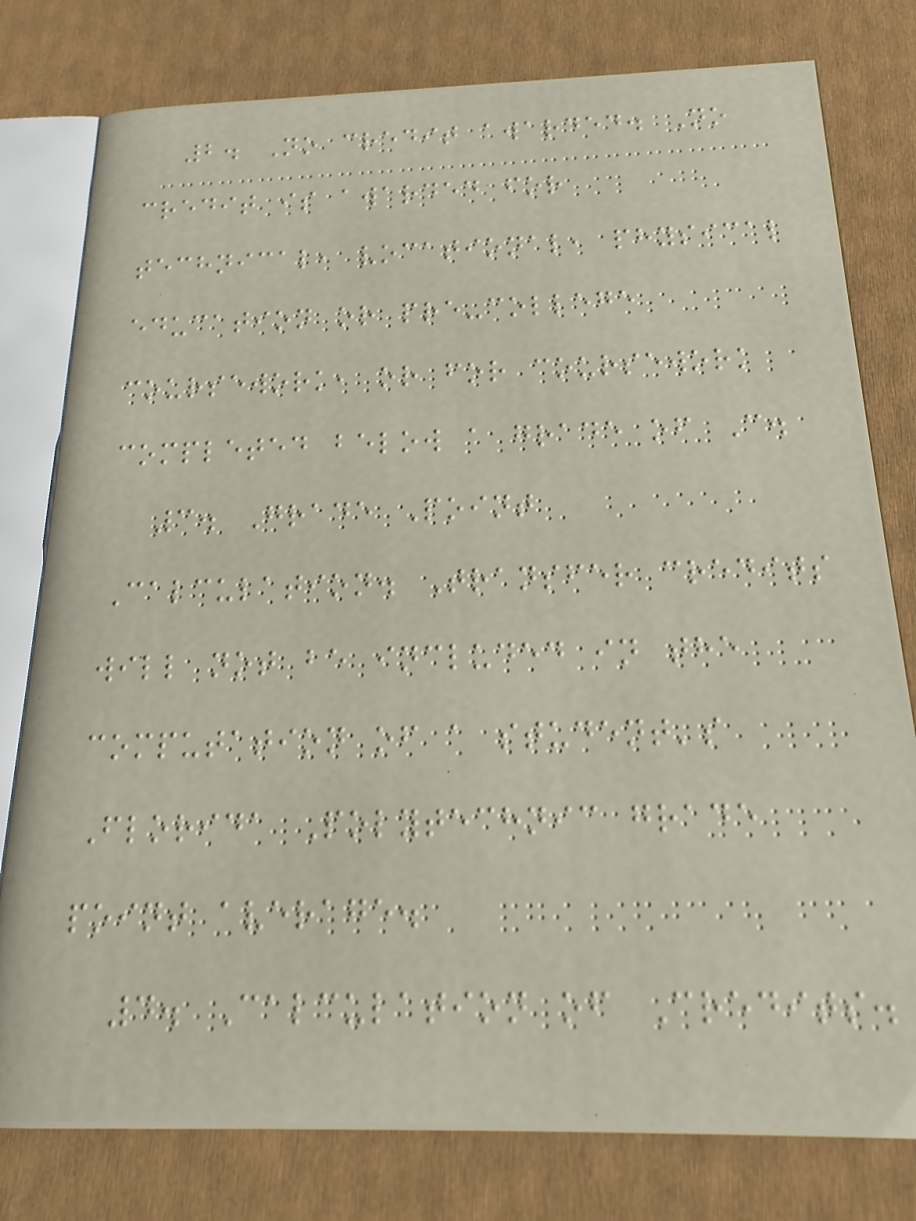2. No credit awarded. No
credit is awarded for
technical, vocational, physical
education or pre-college
coursework, or for coursework
completed below a grade of C.
3. Grade Point
Calculation. Transfer credits
will not be included in the
computation of a student's
Florida Polytechnic grade
point average.
4. Calculation of Credits.
